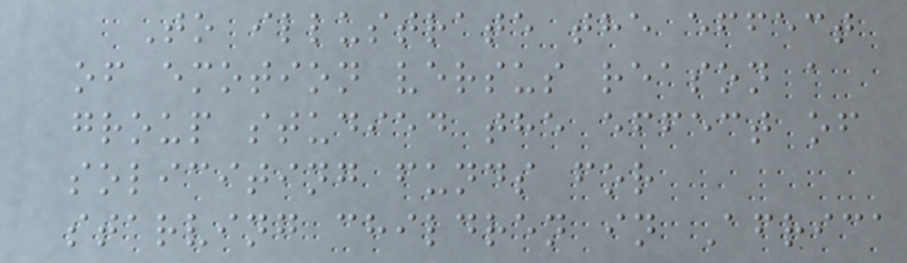To illustrate the effect
of emotion versus reason a
group studied the effect of
soliciting funds for
starving children in Africa
